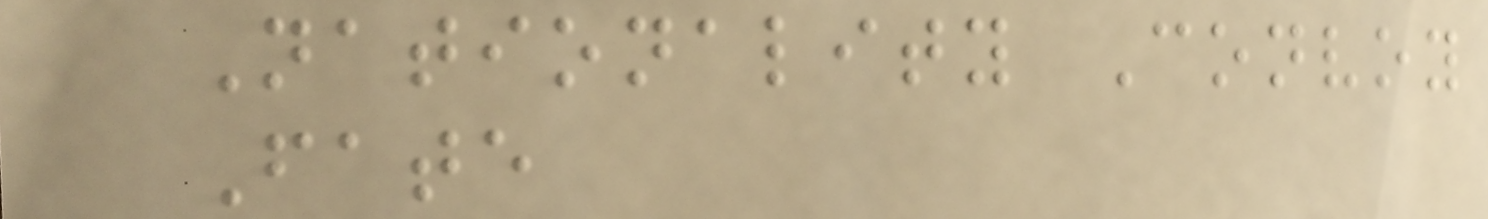Nationality Convoy
Fate
